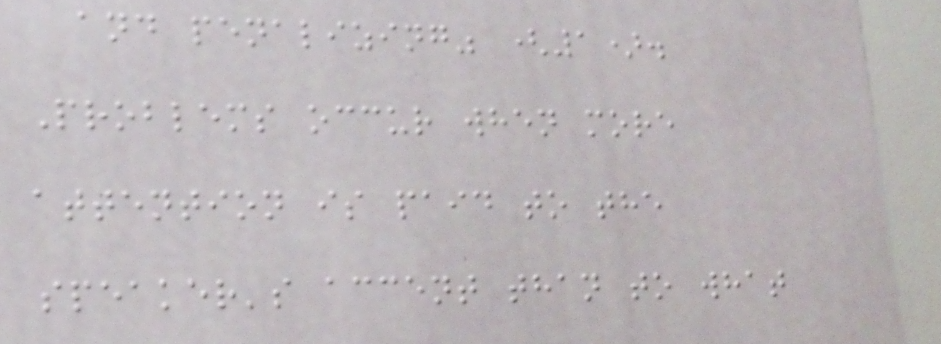and penalizing" (1).
Problems occur when more
attention is paid to the
speaker's accent than to what
